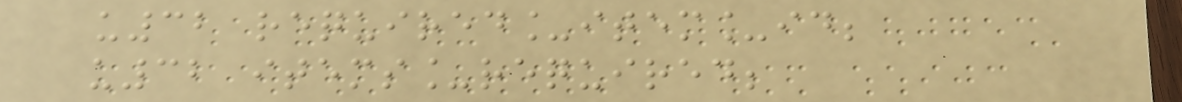u32 required_item_id;
u32 items_required;
